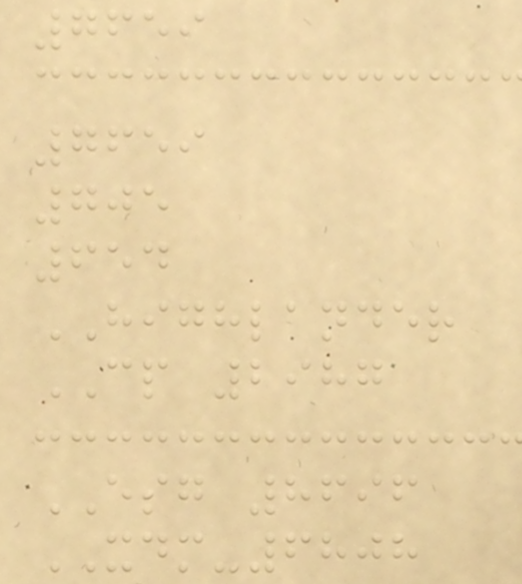7659
7659
705
654
HIGHLANDER
CP 2987
ESG 8696
XDM-6808
